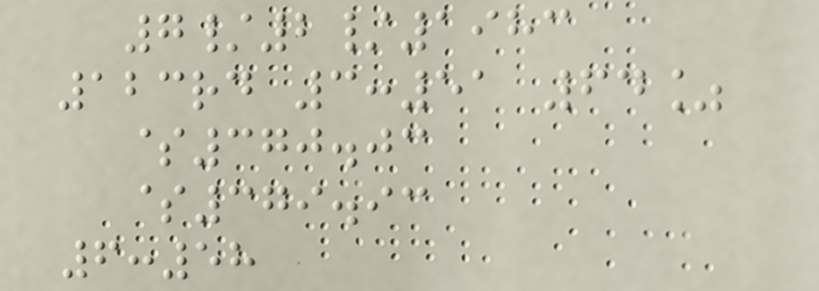7/2/1983
123rd 3:51 64%
$370.03
$379.93
6:58
